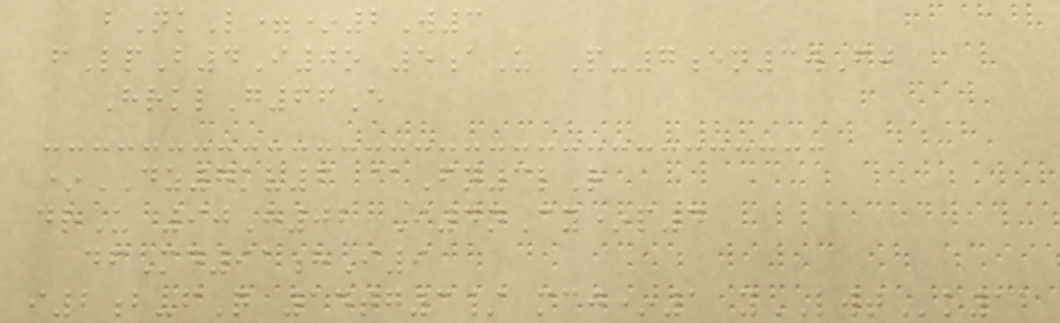bNkL=*2W3
fLpB4I0o 5aU P-7en3wFj
HrklG66E
*DZ7kv6 @Fn3lR
drU 90H02 I4nCy*p4
dfMd91hI9
i2b-fQ 14tg3/ mcj*1 yLWTk12
